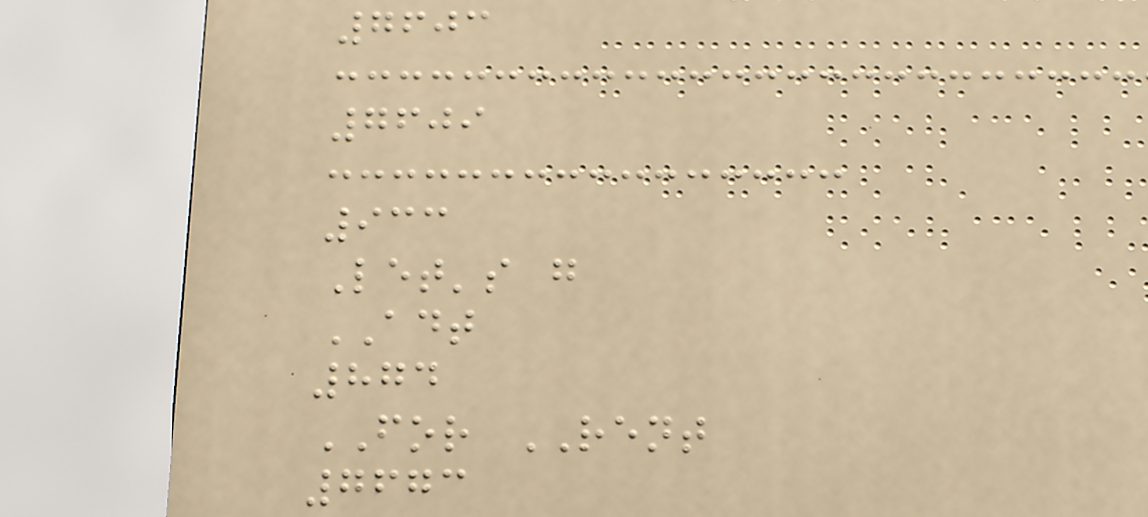7603
7609
933
Let's g
ADT
874
FOR RENT
7673
